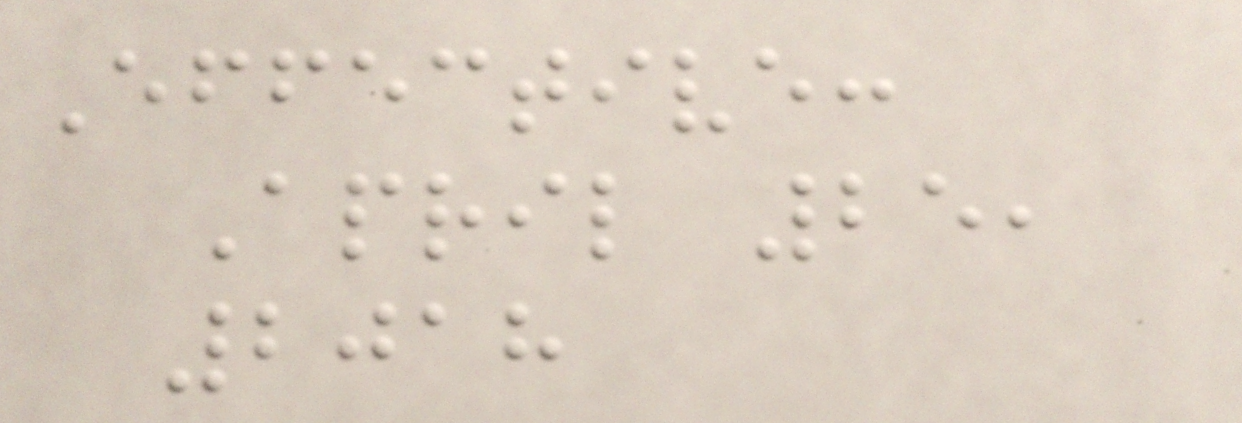Effective:
April 25,
2018
